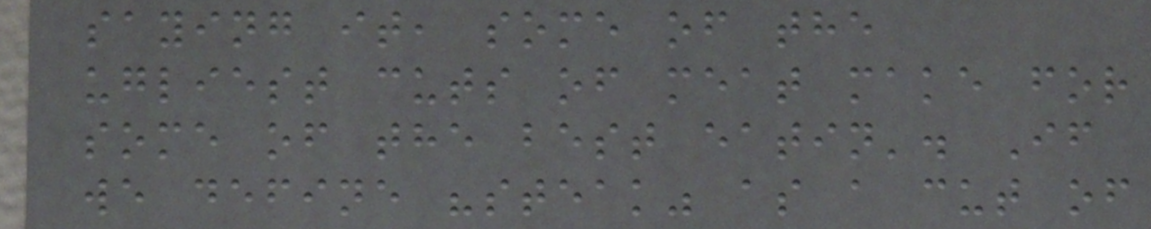saying it, some of the
ugliest cuts of meat make for
some of the best eatin'. If
we define "steak" as a cut of
